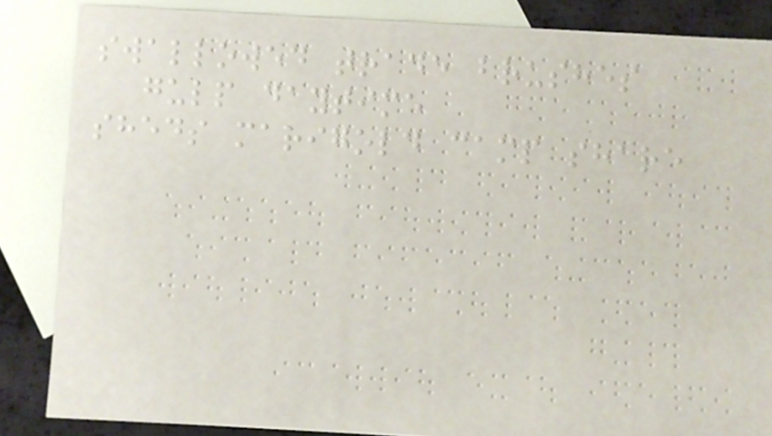swallowed trade brushes
gulp daytime
sheds marigold camp share
